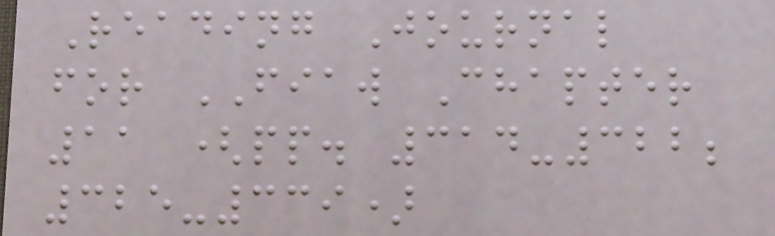Reading Journal
for FIAW Chapter
11 (pp. 314-322;
325-339)
